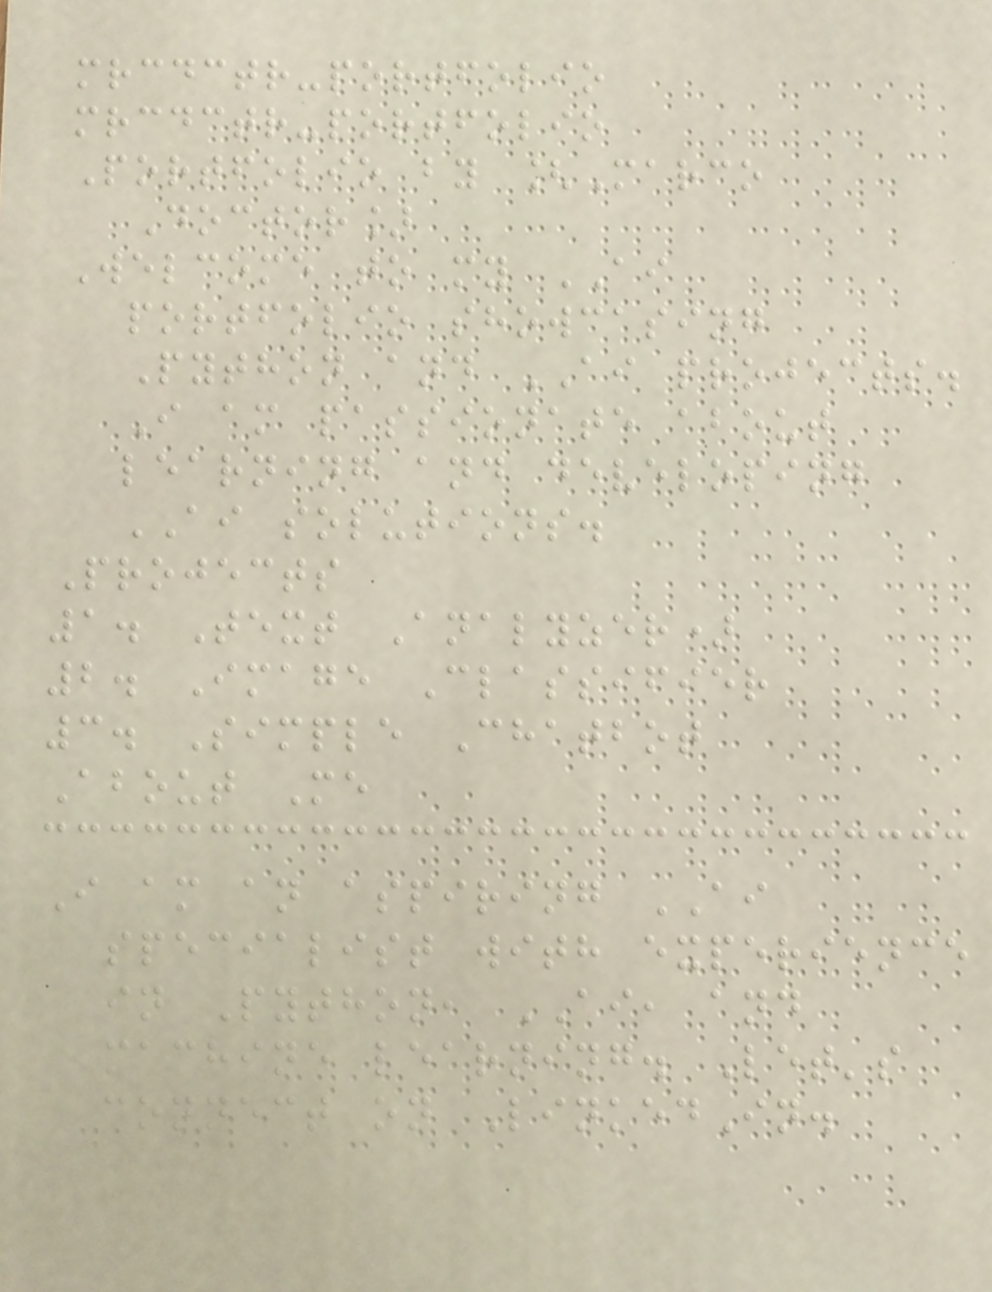mrcdctr-portfolio
mrcdctr-portfolio
Portfolio by [Marco
Doctor]
Welcome to my AI
portfolio showcasing
Python and AI projects.
I am passionate about
learning and developing
AI solutions.
Projects
1. Text Analyzer)
2. Image Classifier
3. Simple Chatbot
About Me
I am an aspiring AI
specialist with experience
in Python, AI, and
machine learning. Let's
connect on LinkedIn.
